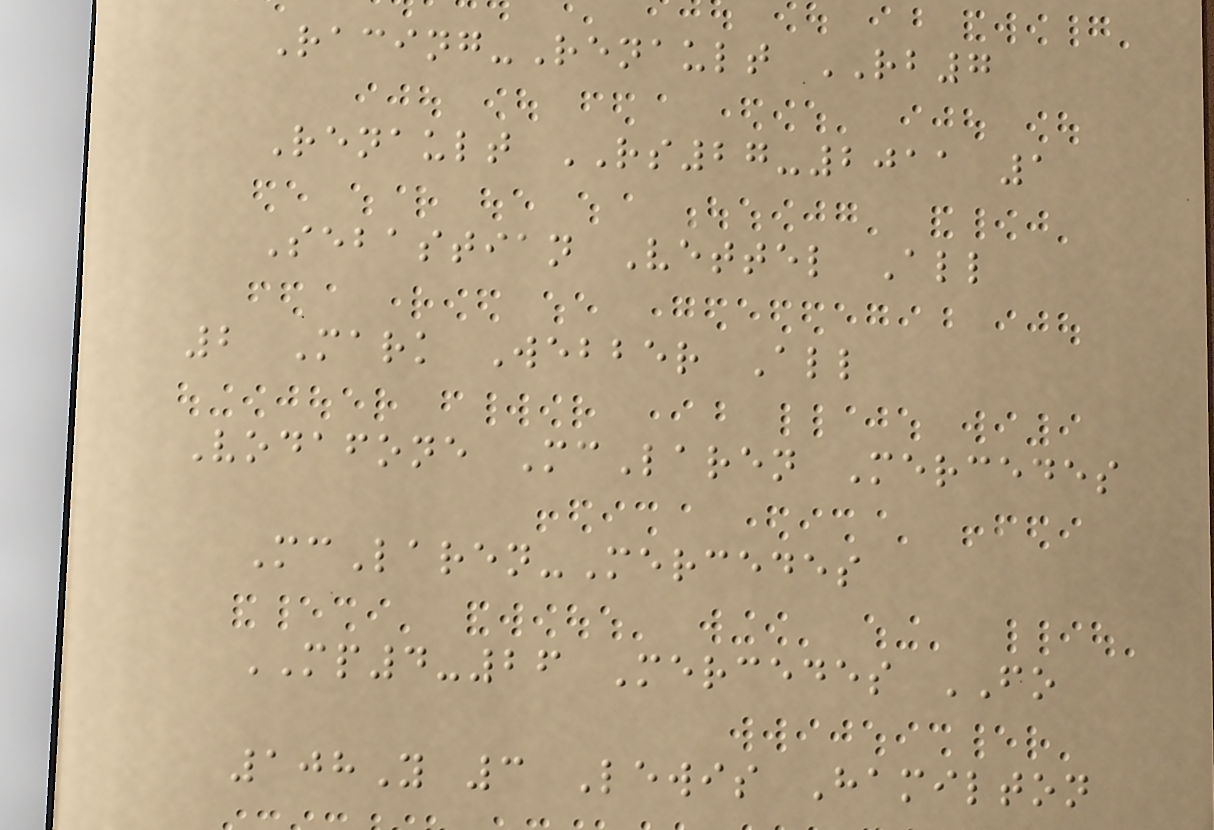Racing-Renault RB7
Renault RS27-2011 1
Sebastian Vettel All
2 Mark Webber All
Vodafone McLaren Mercedes
McLaren-Mercedes
MP4-26 Mercedes FO
108Y 3 Lewis Hamilton
